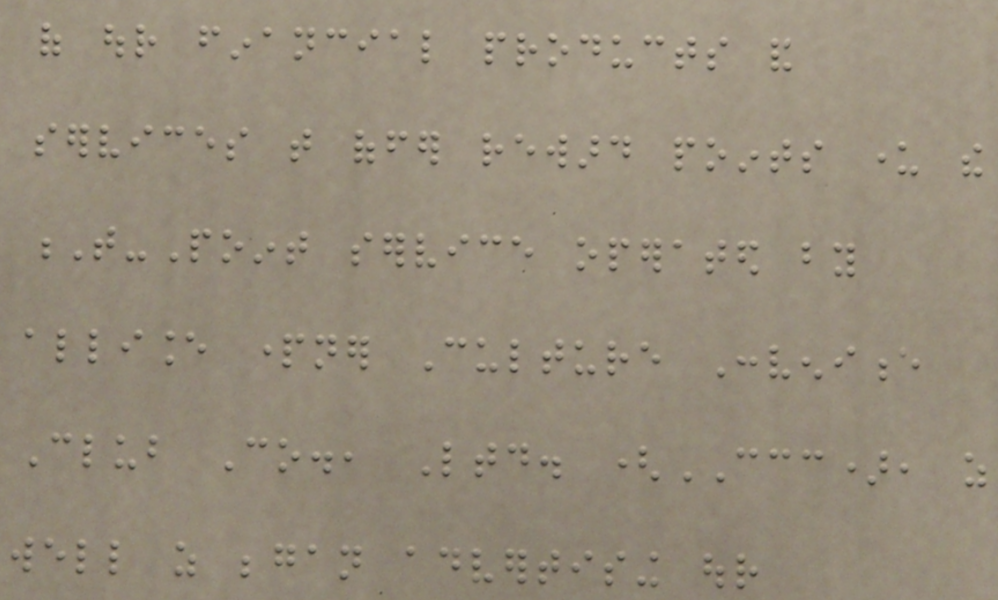of our financial products and
services that offer reward points under the
T-Point service operated by
alliance partner Culture Convenience
Club Co., Ltd. (CCC), as
well as began advertising our
